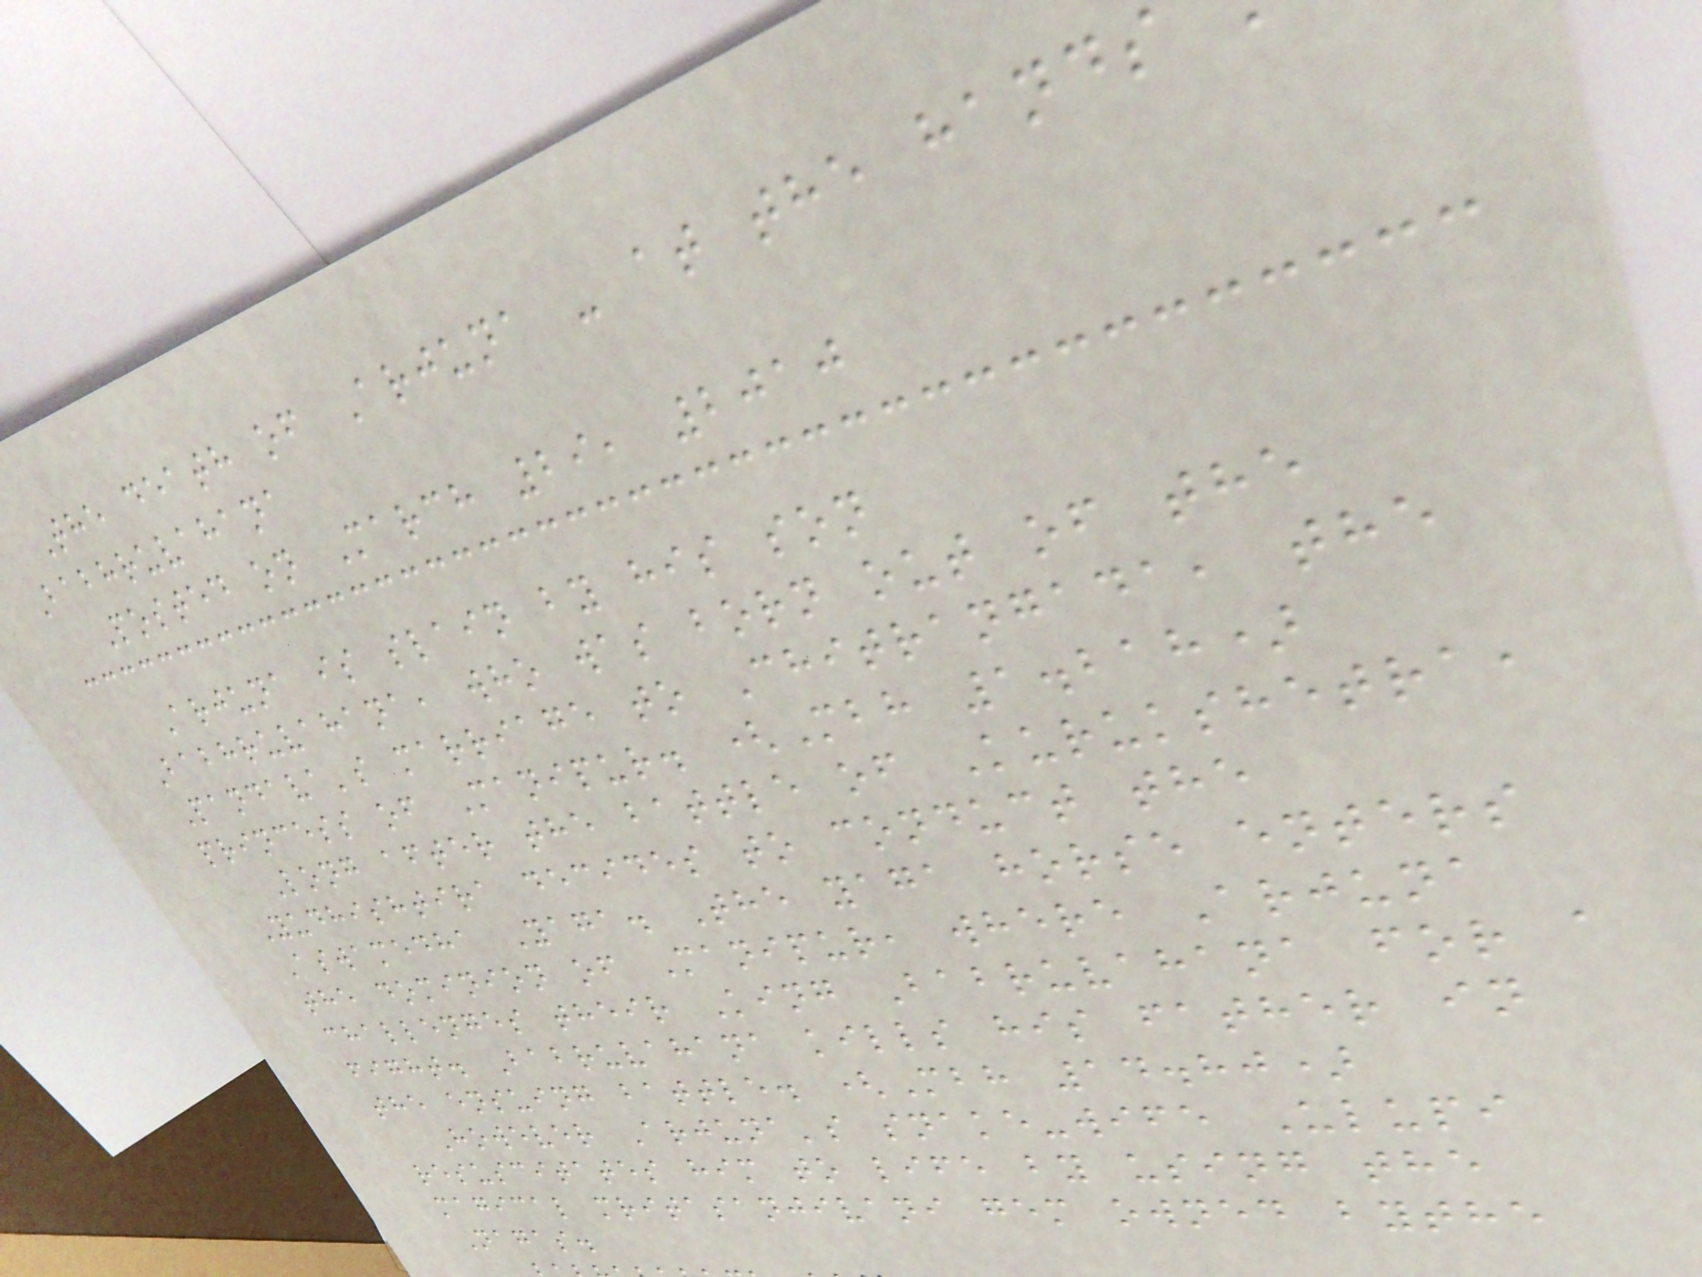The death of Arjuna - at the hands
Babhruvahana
Posted on March 29, 2010
Arjuna is slain by his son
Babhruvahana, who was born out of the
Pandava's marriage to Chitrangada, the
princess of Manipur. (Mbh 1.218)
Long after the battle of Kurukshetra,
Yudhishtira decides to conduct the
Aswamedha Yaga. The yaga horse enters
the dominion of Manipur, where Arjuna
challenges their King Babruvahana for a
fight. Babruvahana kills his father in
the ensuing battle. (Mbh 14.80)
However Arjuna's snake-wife Ulupi
resuscitates him to life by using the
magical mritasanjivani gem owned bythe
Nagas.
